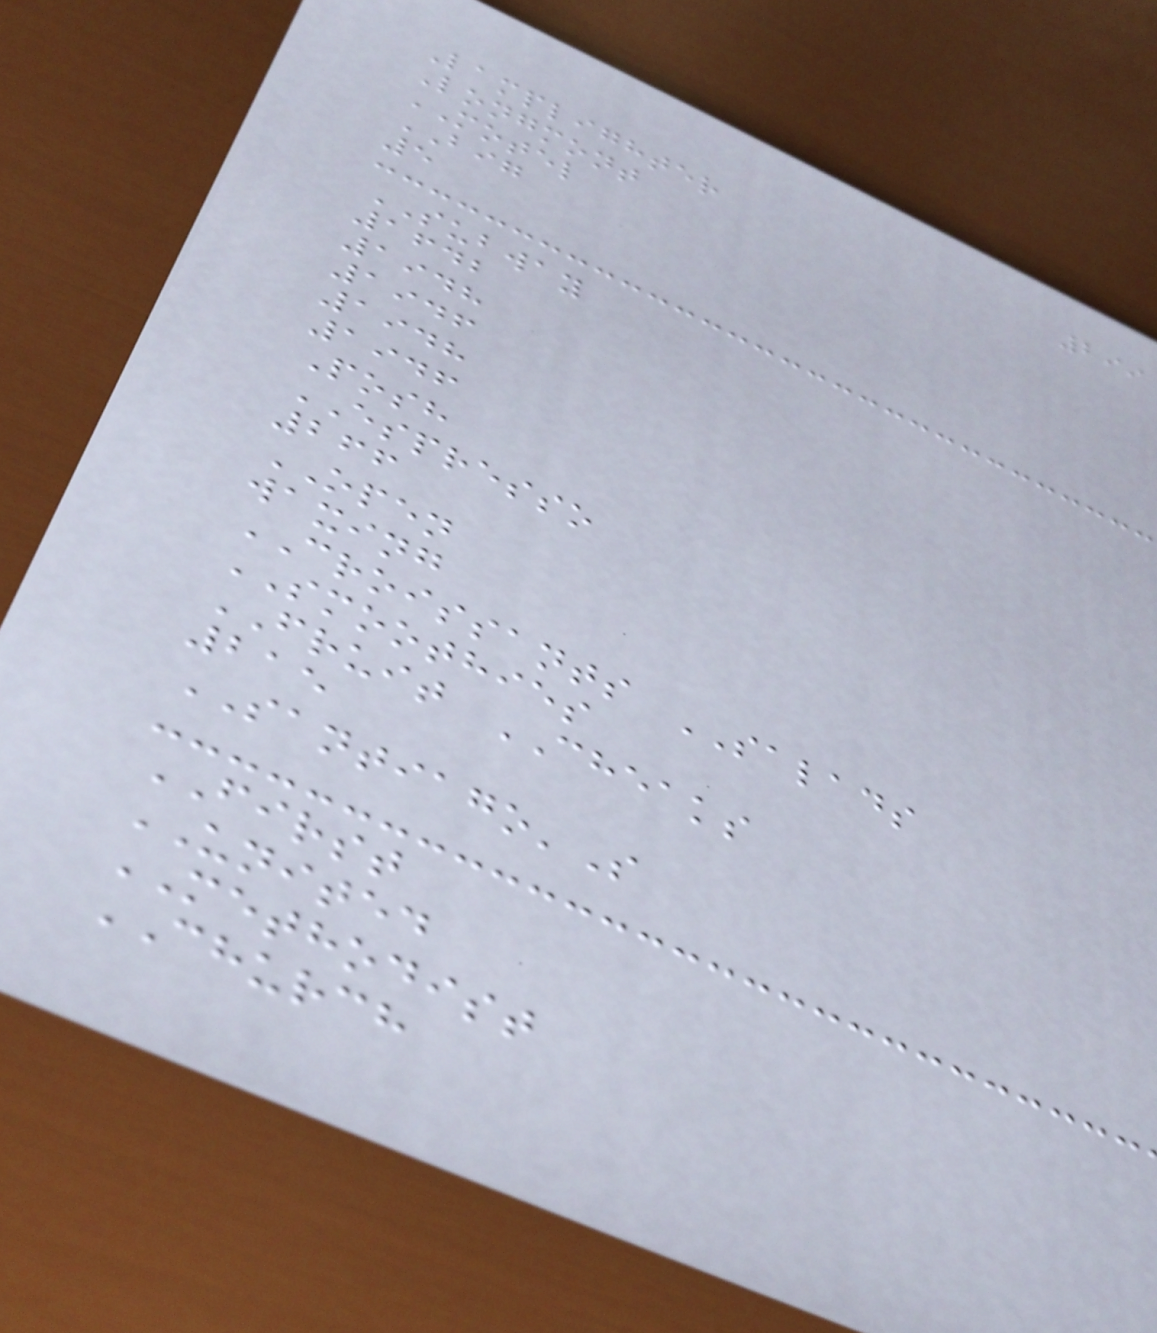299
Lamplighter
Longmont
MOTEL
BIG
5
SUBWAY
1642
1948
1946
1948
1946
Posh
ESPRESSO
266
OPEN
waxing
CROISSANTS SALADS
SMOOTHIES
FRUIT CHEAKS
215
SANTIAGO'S
FIRST
UNITED
METHODIST
CHURCH
